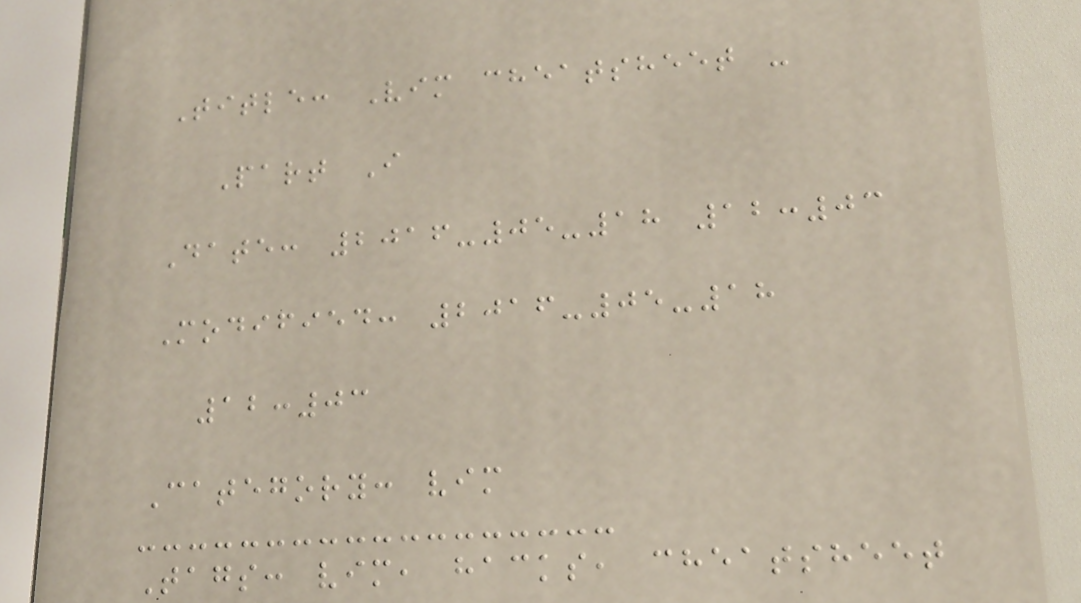Title: Vim cheatsheet -
Part I
Date: 2016-05-18 12:03
Modified: 2016-05-18
12:03
Category: vim
Tags: vim, hacks, cheatsheet
